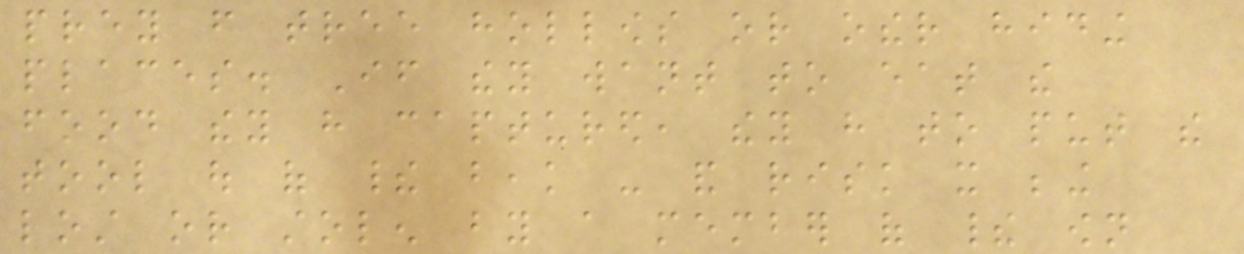prey from tree hollows or other hiding
places. If they want to eat the
food they have captured, they have to put the
tool out of their beak - and risk it being
lost or stolen by a member of their own
